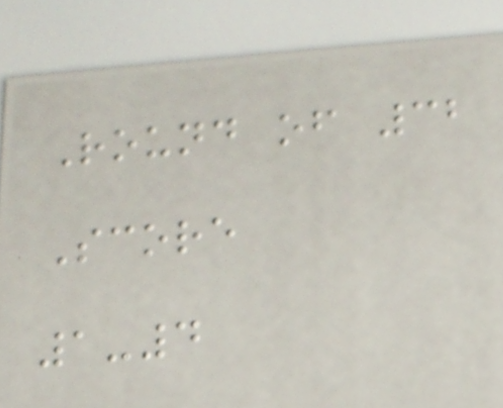Round of 32
Score
1-4
